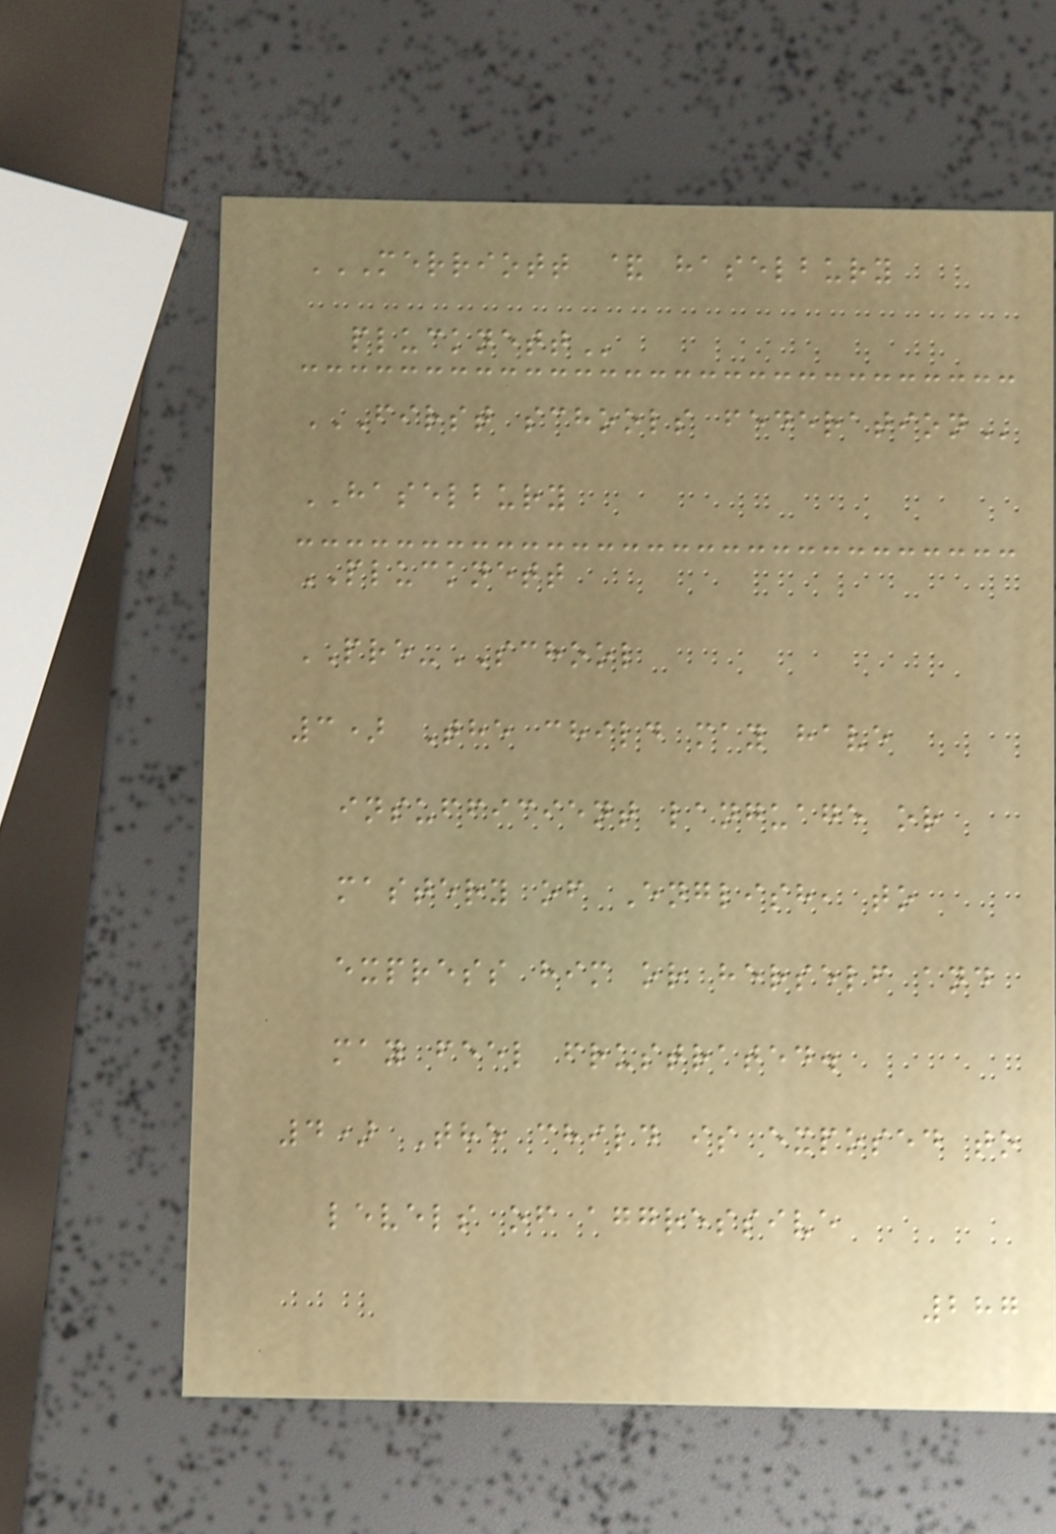MERRIOTT & HASELBURY
PLUCKNETT
FIRST SCHOOLS FEDERATION
HASELBURY
PLUCKNETT
PRE-SCHOOL
3) The child may have
insufficient language or
mastery of English, to
express him or herself and
may feel frustrated.
4) The child is exposed to
levels of aggressive
287
